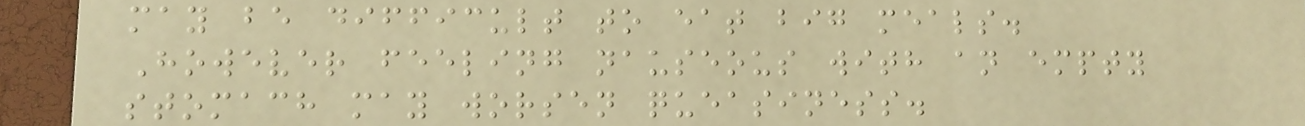may be difficult to eat big meals.
However feeling nauseous with an empty
stomach may worsen queasiness.
